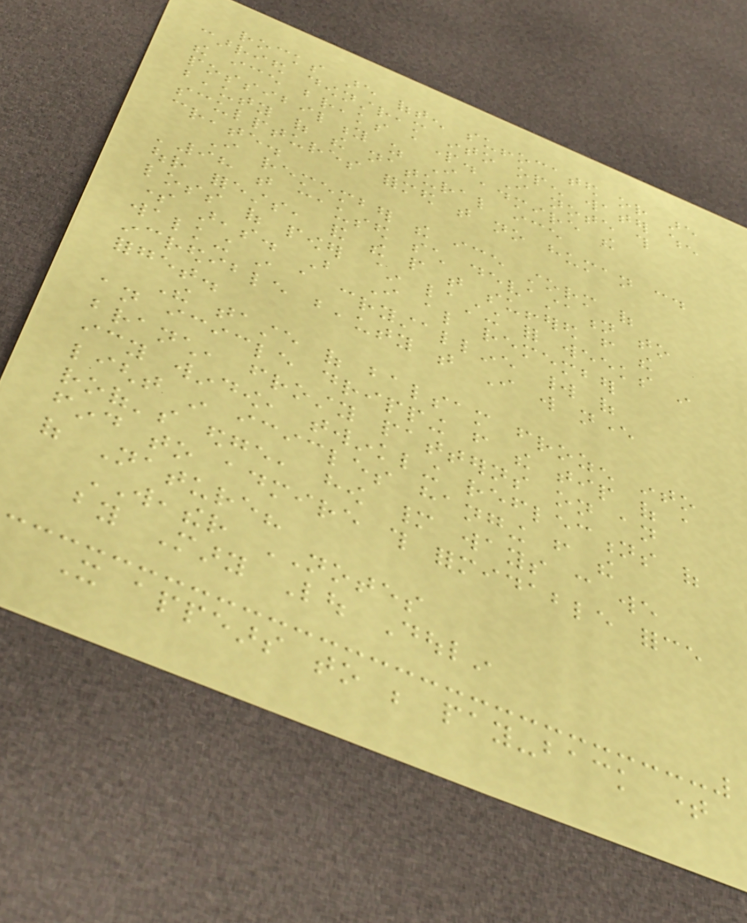rocks are often suffocated or are
carried downstream into open water when
the ice breaks apart. I note this
possibility as I admire the
beauty of the natural ice
sculptures formed that no human could
create.
I remember the ice storm of
'98 that caused such devastation to
our forests, and the people that suffered from the
loss of power ~ lasting for weeks in
some areas. But I also remember
walking in a crystalline world of
incredible beauty that I will never
forget.
The taste of balsam frozen into
an icicle dripping from the tip of a
branch, frosty patterns on an
icy window, twinkling reflections of
light in icicles hanging from the
roof's edge, how many ways can we
find to admire this formidable force
of Nature?
WEATHER NOTES
by Mary Lou Doulin
It appears to be pay-back time
